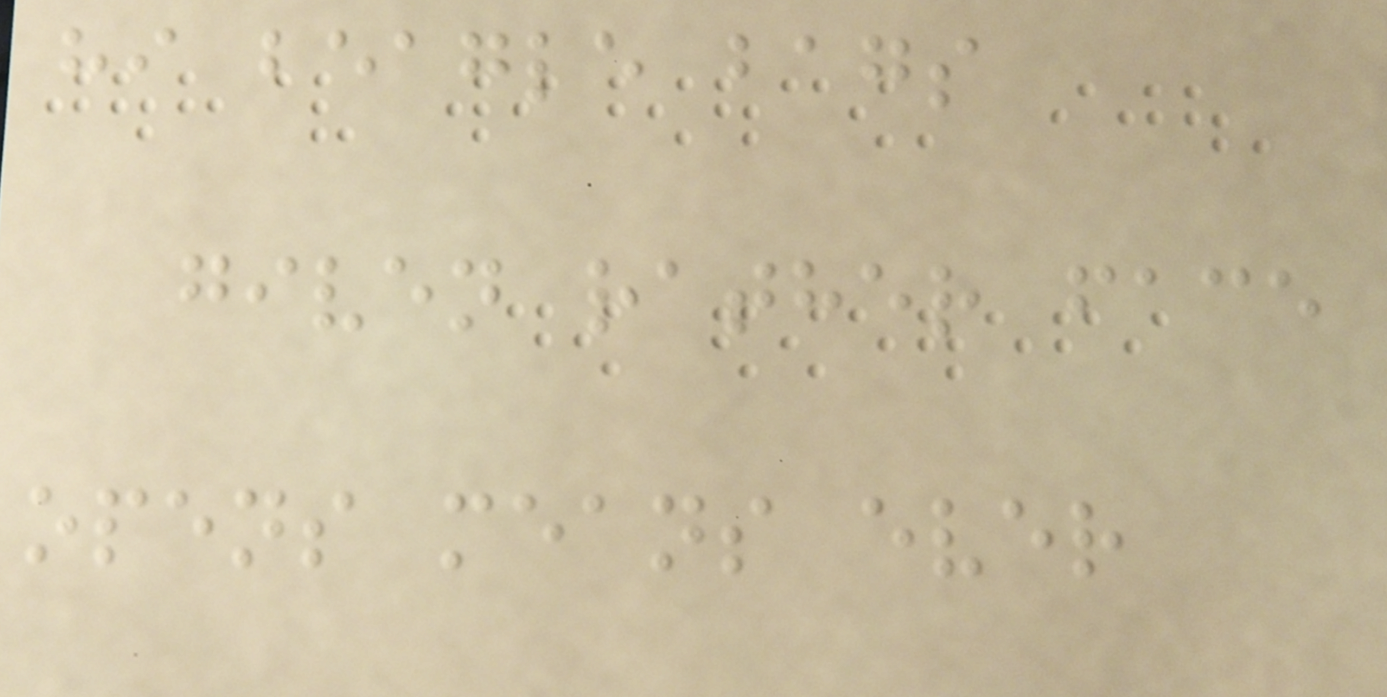hi beagle bags
given rather face
opens means ever
